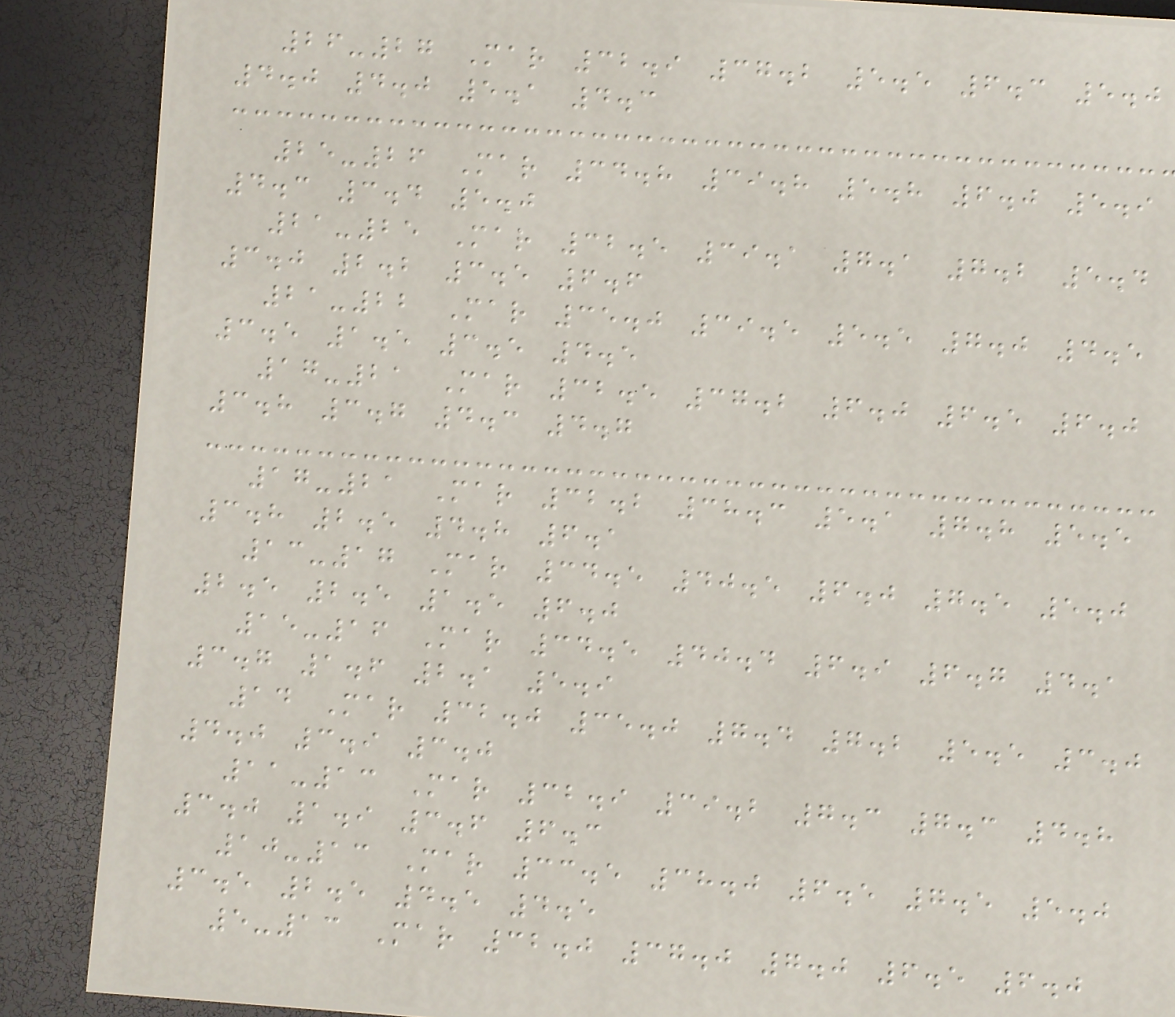26-27 Mar 32.9 37.2 5.5 6.3 5.0
4.0 4.0 5.1 4.3
25-26 Mar 34.8 39.8 5.8 6.0 5.9
4.3 3.4 5.0
21-25 Mar 32.5 39.1 7.1 7.2 5.4
3.0 2.2 3.5 6.6
21-22 Mar 35.0 39.5 5.5 7.0 4.5
3.5 1.5 3.5 4.5
17-21 Mar 32.5 37.2 6.0 6.5 6.0
3.8 3.7 4.3 4.7
17-21 Mar 32.2 38.3 5.1 7.8 5.5
3.8 2.5 4.8 6.1
13-17 Mar 34.5 40.5 6.0 7.5 5.0
2.5 2.5 1.5 6.0
15-16 Mar 34.5 40.4 6.9 6.7 4.1
3.7 1.6 2.1 5.9
14 Mar 32.0 35.0 7.4 7.2 5.5 3.0
4.0 3.9 3.0
11-13 Mar 32.9 39.2 7.3 7.3 4.8
3.0 1.9 3.6 6.3
10-13 Mar 33.5 38.0 6.5 7.5 5.0
3.5 2.5 4.5 4.5
5-13 Mar 32.0 37.0 7.0 6.5 6.0
